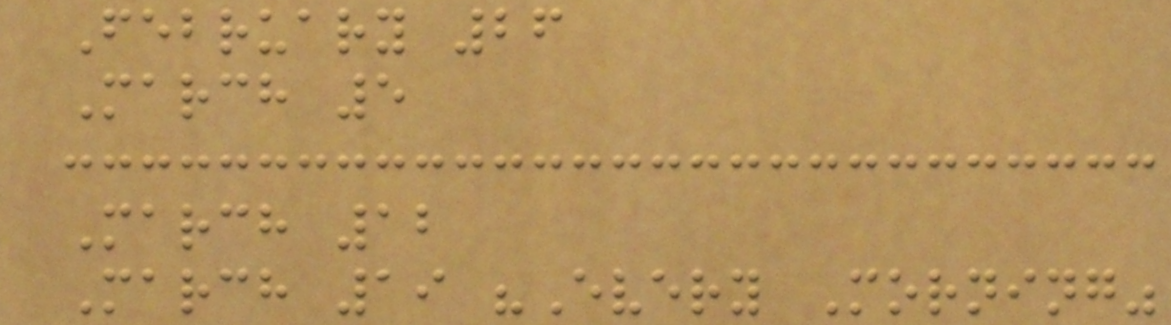February 26
March 5
March 12
March 19 "Every Morning"
